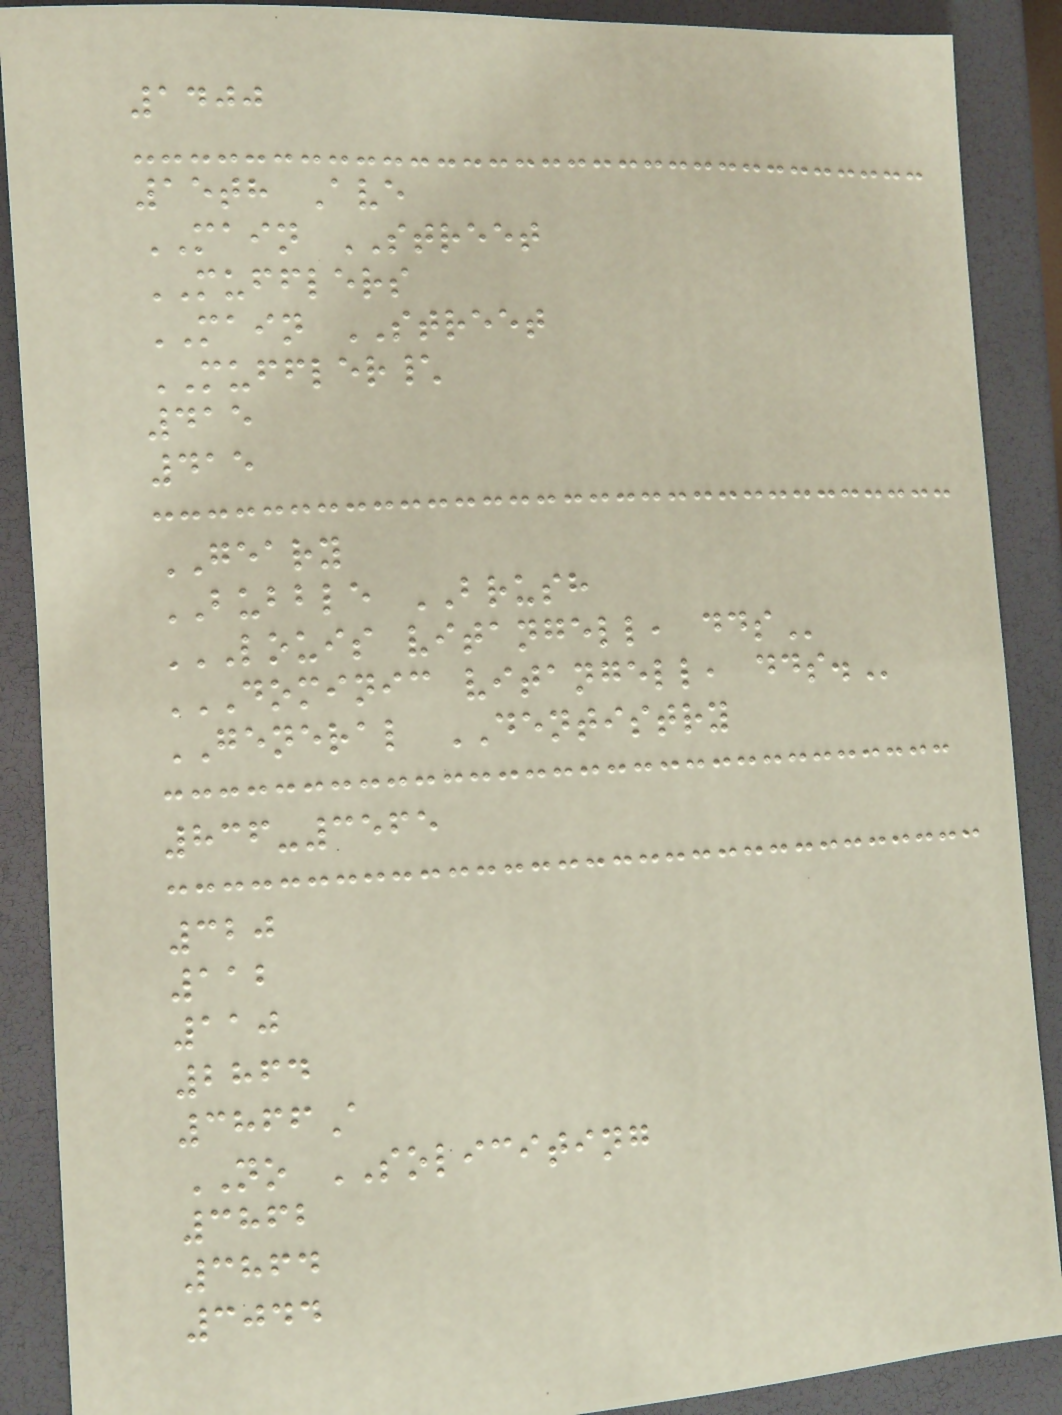1400
15th Ave
MAIN STREET
MUFFLERS
MAIN STREET
MUFFLER\
415
415
GEARY
BUBBLE BRUSH
LOUIS VITANGELL, DDS
DOMINIC VITANGELL, DDS.
GENERAL DENTISTRY
836-3565
320
112
110
2864
3866A
NO SOLICITING
3862
3864
3044
